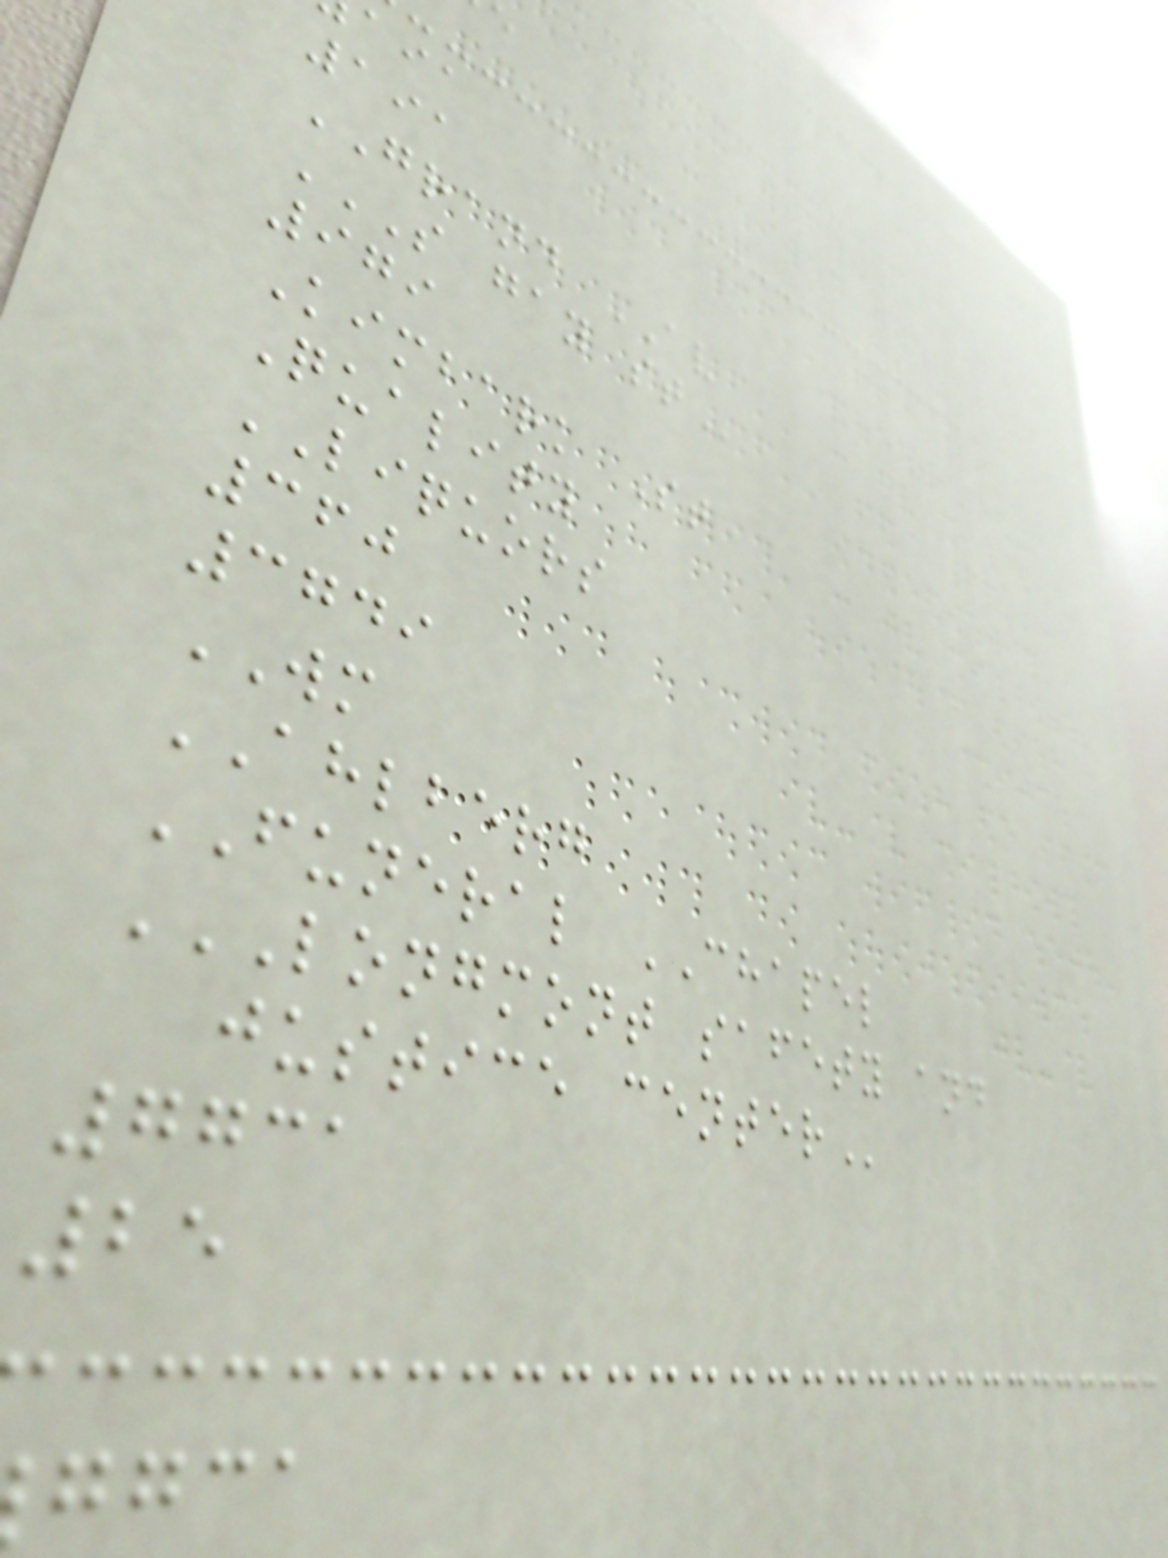191
GRAND AV
S GAY ST
979
Kimbark St
Quality
LIQUORS
360
3749
WM
AHLBERG
FUNERAL CHAPEL
LONGMONT SAFETY AND
justice
7731
25
ggca
